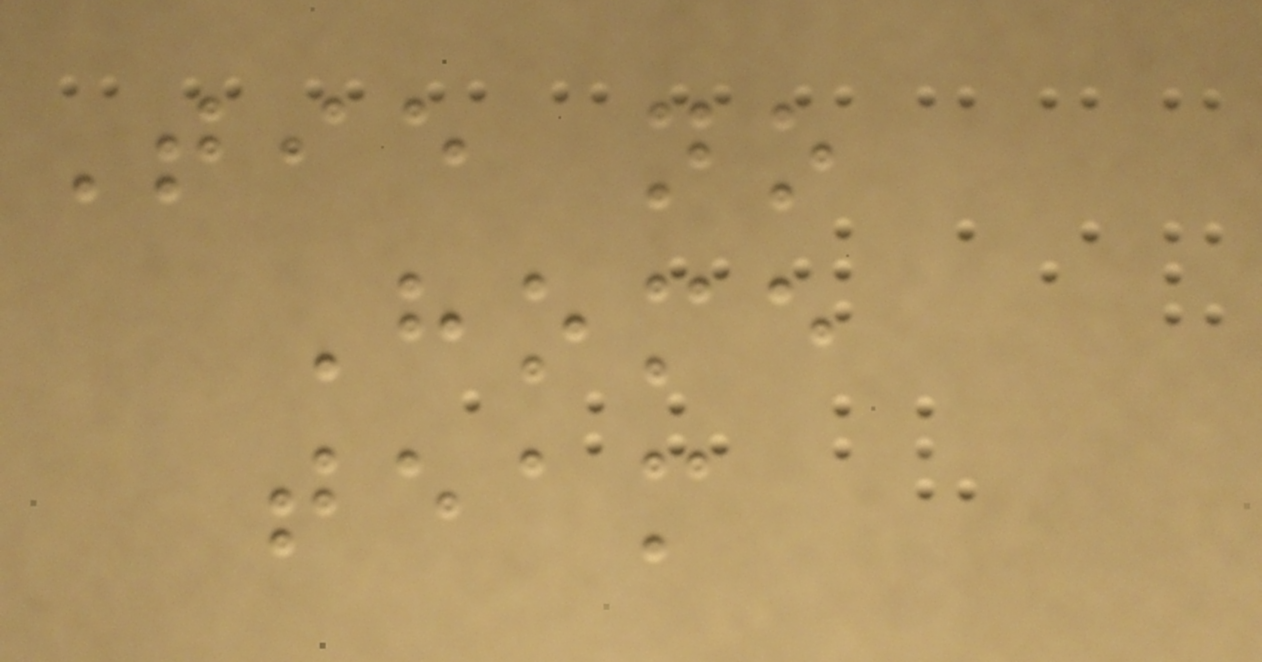Tie no
Home
team
